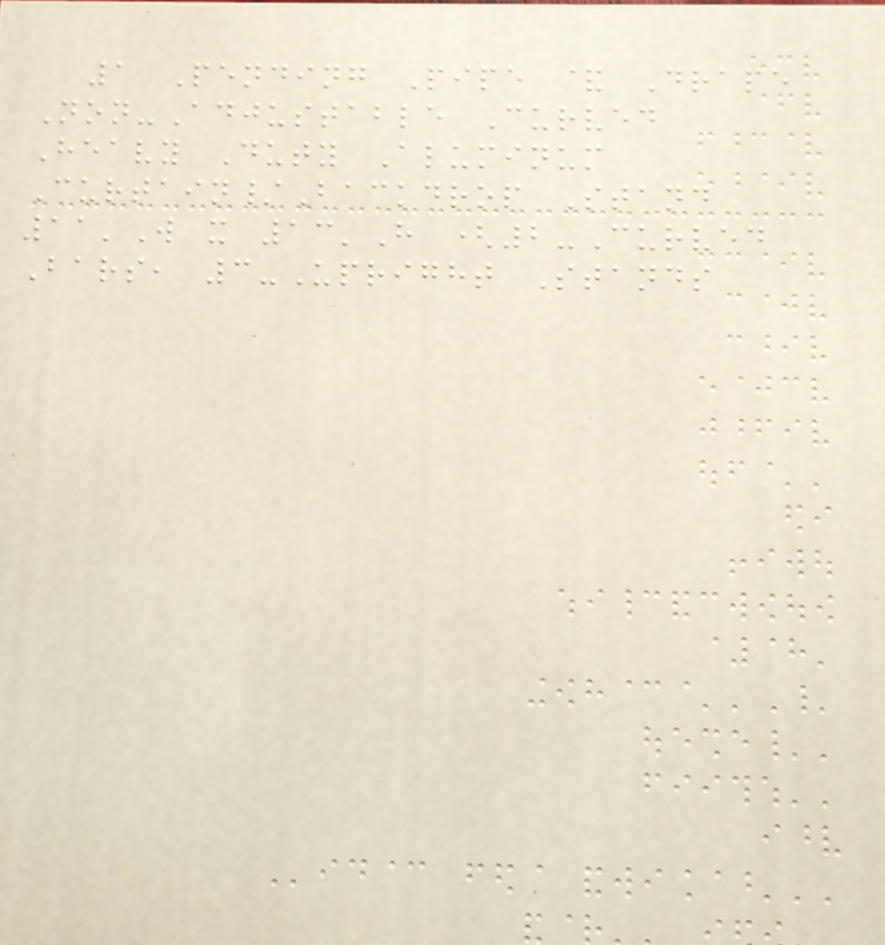1 Pending Pipe & Drape
Non-Adjustable Curved
Heavy Duty Aluminum
Curtain/Backdrop Stand
11'W x 13'H (2-Curved
Bars, 3-Upright Stands
